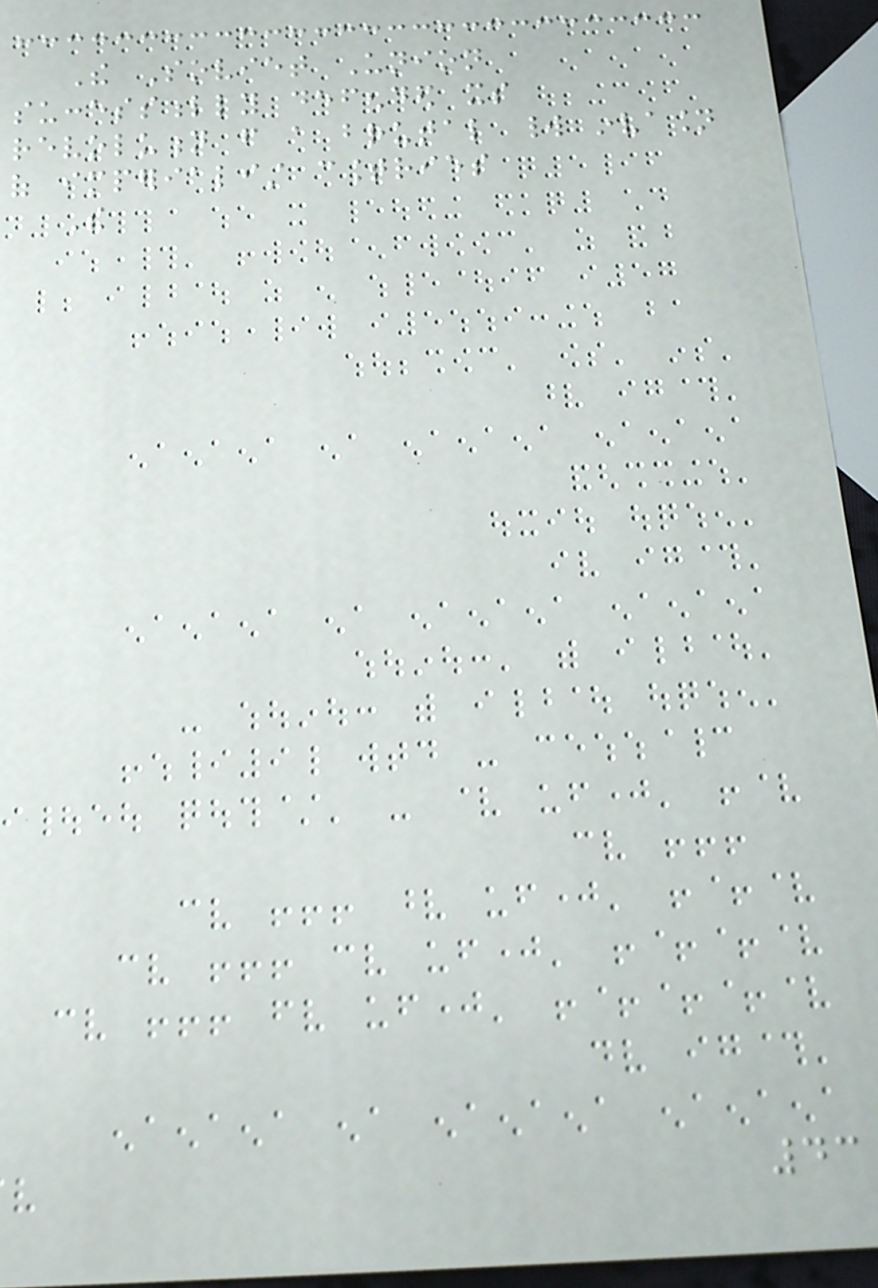The Soviet Union
successfully defended its
revolution from a brutal world invasion
of imperialist countries
The
43
